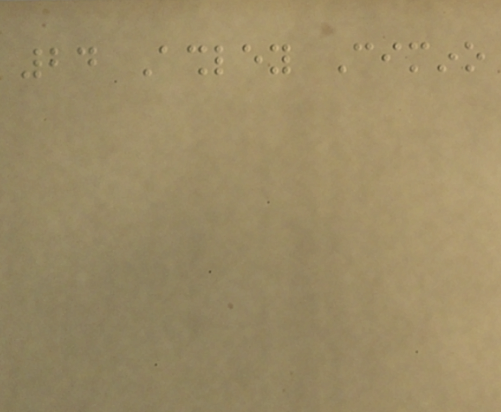24 Ashley Cimino
